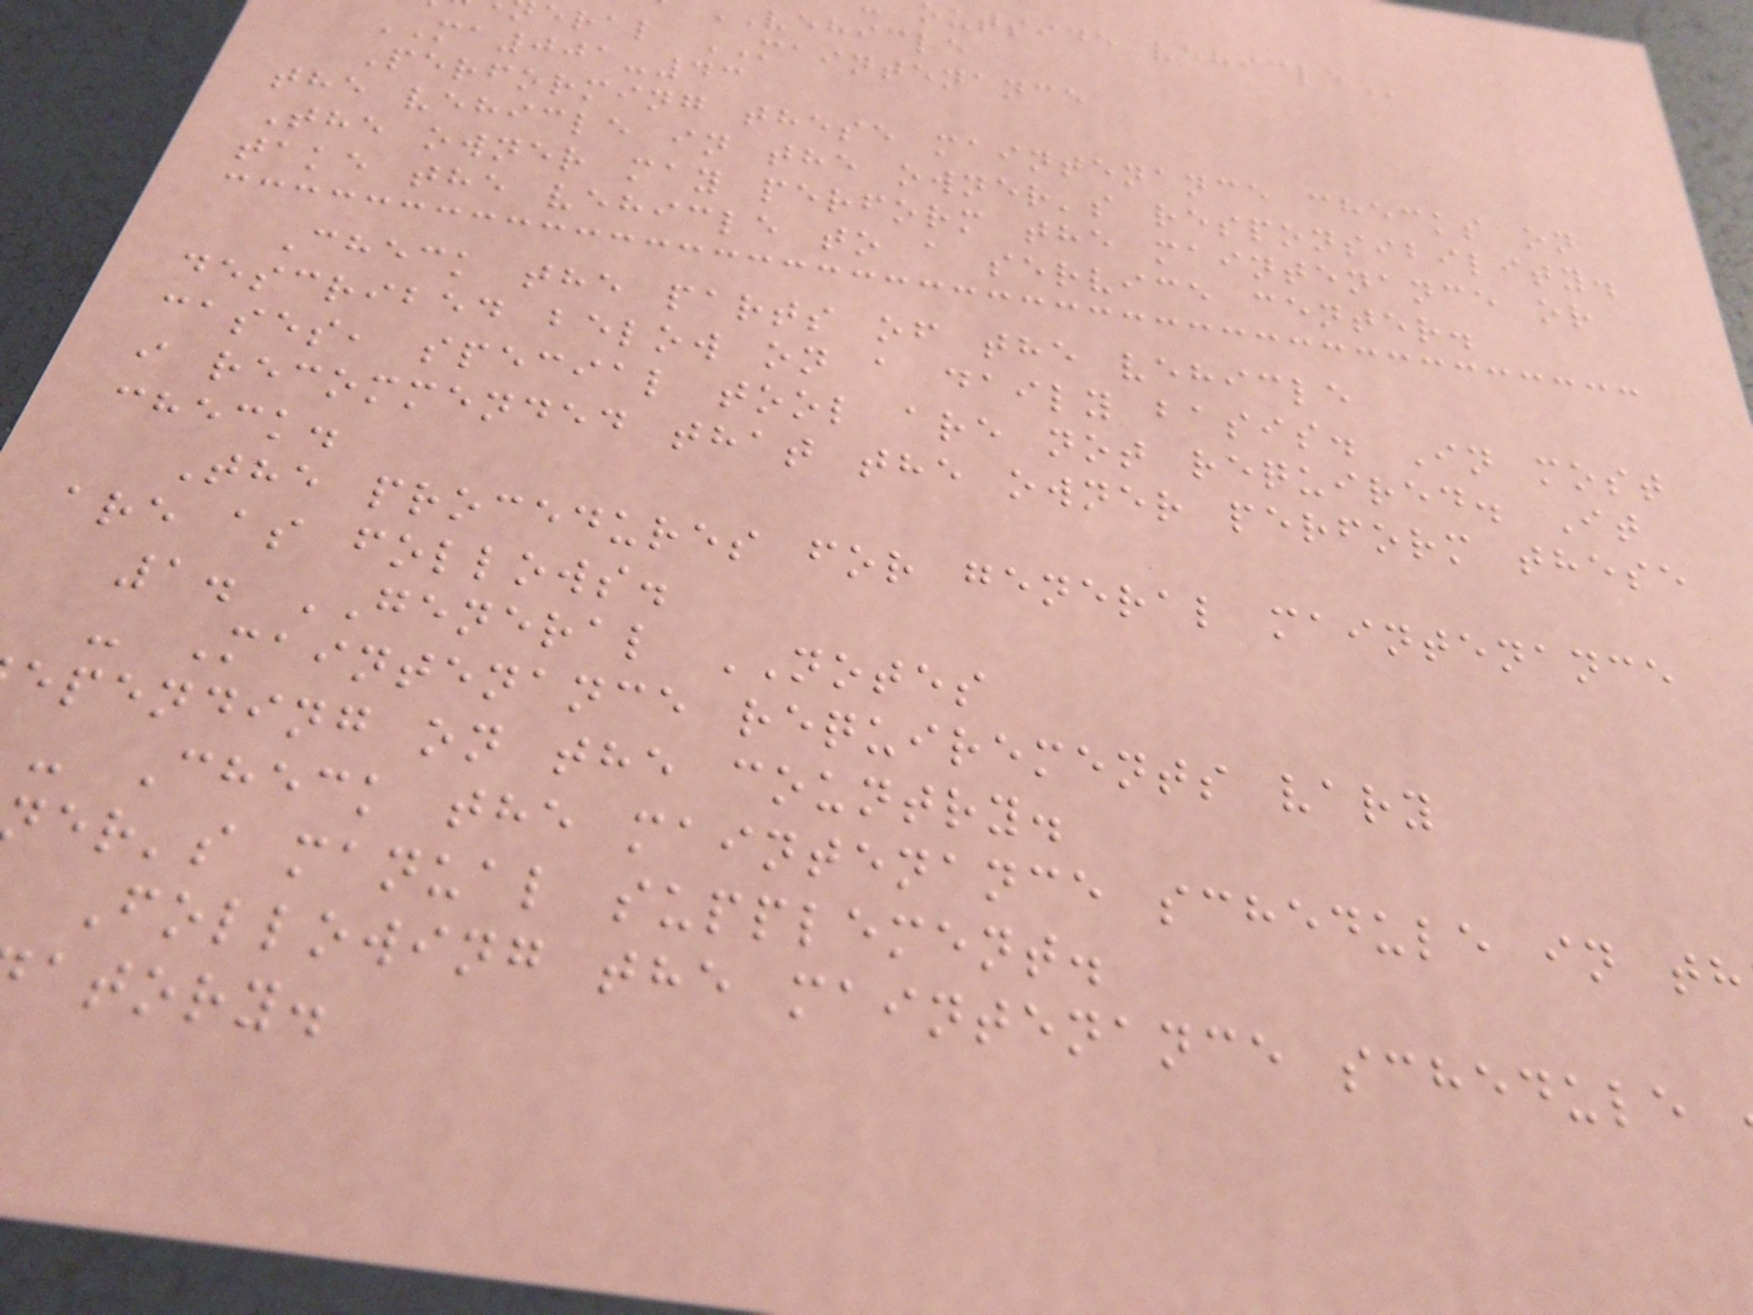vehicle
eral MAINTENANCE
MA001-43
Performing these maintenance checks on
the vehicle in the owner's responsibility.
The owner may perform the maintenance or
take the vehicle to a service center.
Check the parts of the vehicle
described below on a daily basis. In most
cases, special tool are not required. It
i recommended that the owner perform these
check.
The procedures for general maintenance
are as follows.
1. GENERAL NOTES
- Maintenance requirements vary
epending on the country.
- Check the maintenance schedule in th
er's manual supplement.
Following the maintenance schedule
atory.
